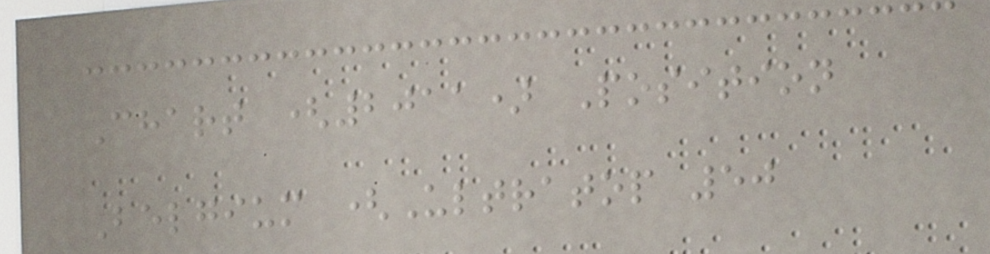Chart (2011) Position
Belgium (Ultratop 50
